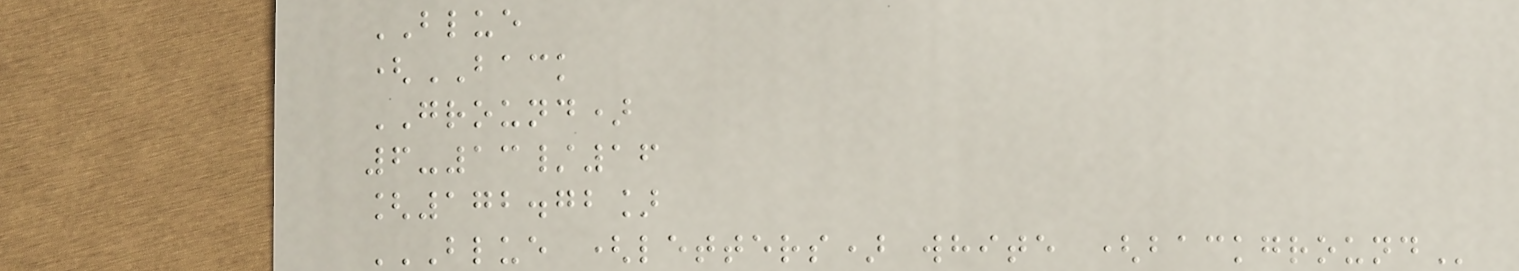BLUE
(BACK
GROUND)
6-13/16
[172.72]
BLUE (LETTERS) WHITE (BACKGROUND
